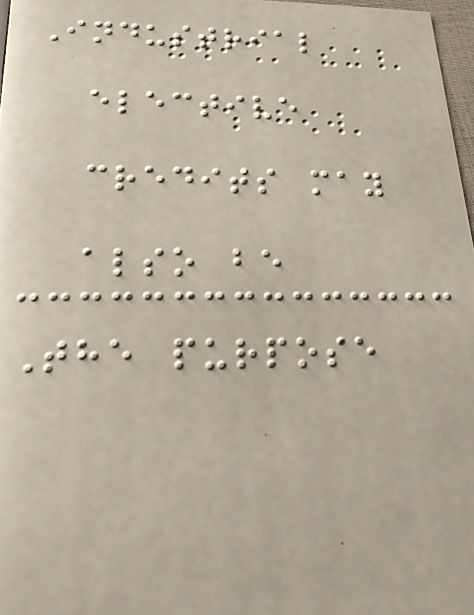Industrial
elective
credits may
also be
The purpose
